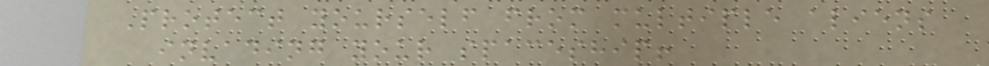Protect yourself from multiple aliens
invading your spaceship!
